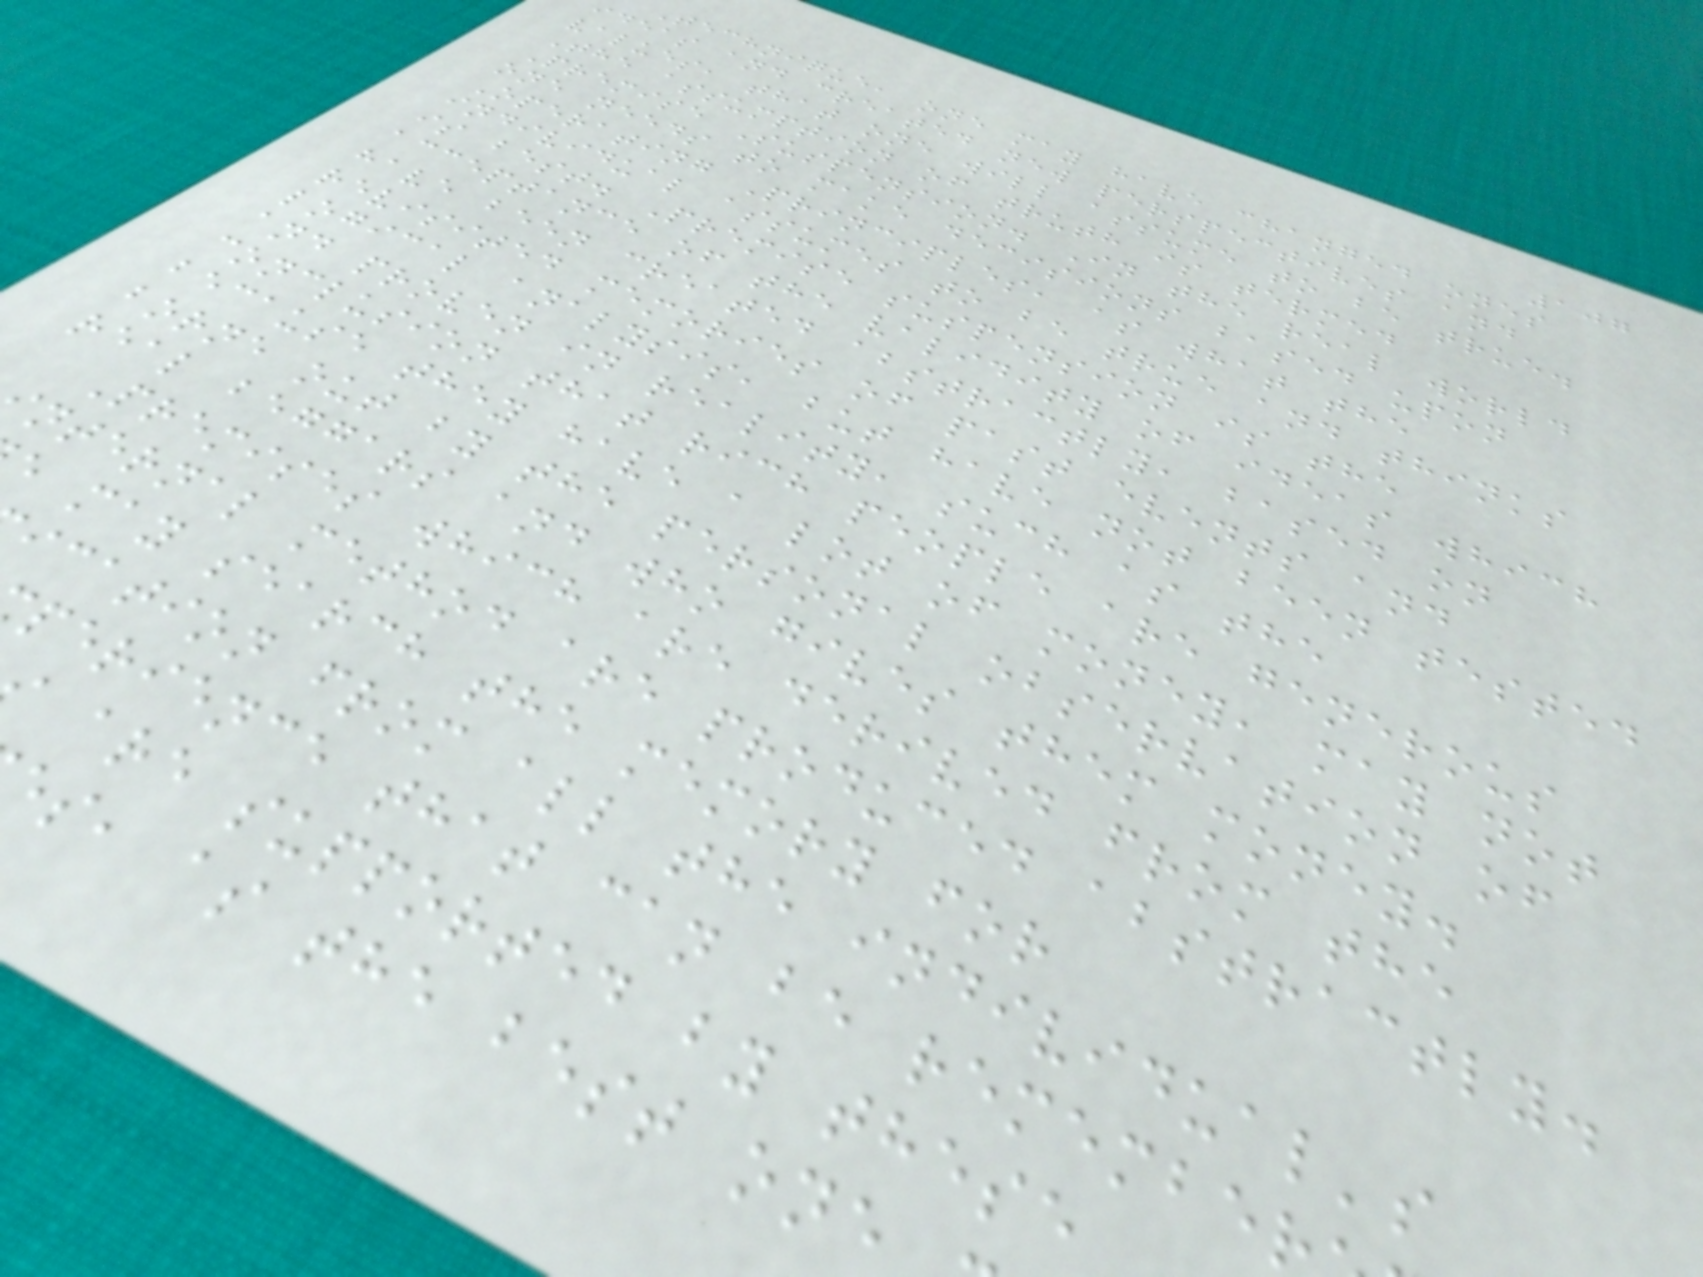107
Technique, one may have changed ones
ideas and created new perspectives and
values, that one will assume to be true.
The assumption of truth is termed
Premise Suspension. In the real world
one needs to make decisions based upon
Operating Principles, as what the
individual assumes to be true and thinks
is best. Premise suspension is the
acceptance of the validity of ideas which
have been created abstractly, based on
revisited memories of past events and
logical analysis, but have not been tested
and proven in reality, such as the
conclusion that rich people are generous
because they have a lot of money, may not
borne out by the personal observation of
real beggars and who gives them money.
Premises which are derived from the
nternal method are produced abstractly.
e may search the memory for
ication from all the individual's
perience that can be remembe
are supported by these
s, as the best one
